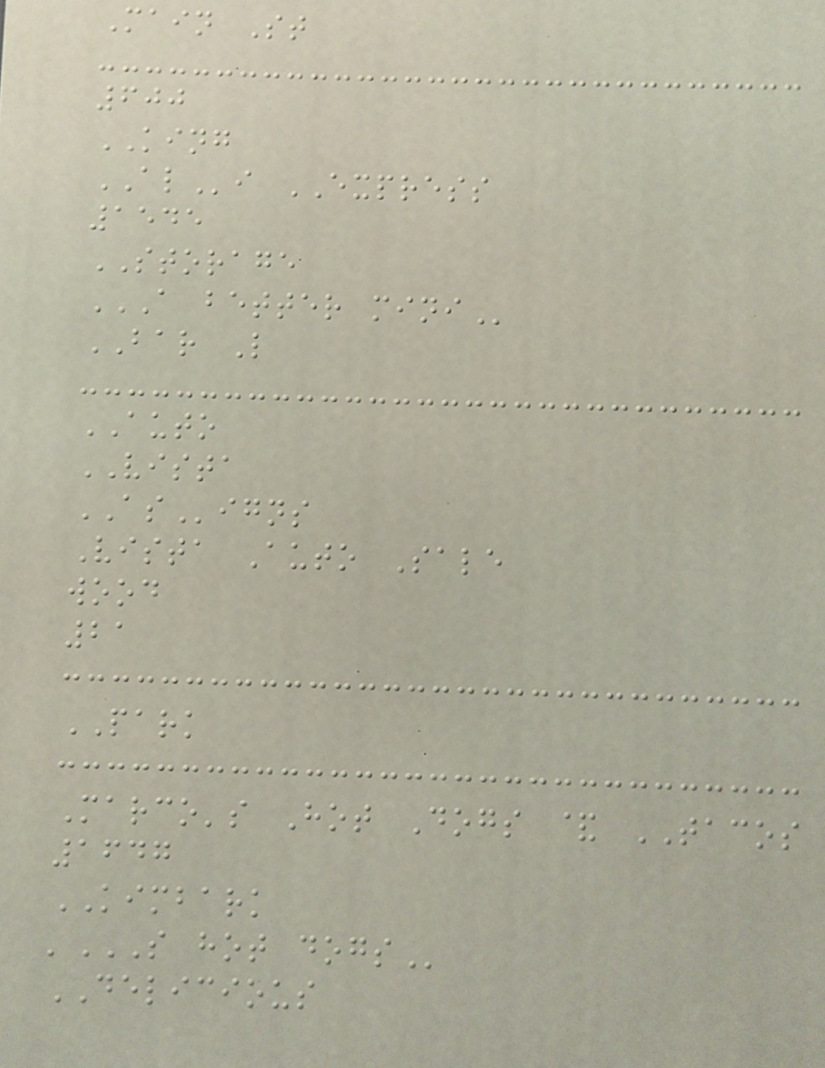Main St
600
KING
ALi EXPRESS
1545
STORAGE
A BETTER MINI
BAR L
AUTO
VISTA
ASigns
Vista Auto Sale
wood
21
PARK
Marco's Hot Dogs & TACOS
1647
KIMBARK
'S HOT DOGS
DELICIOUS
